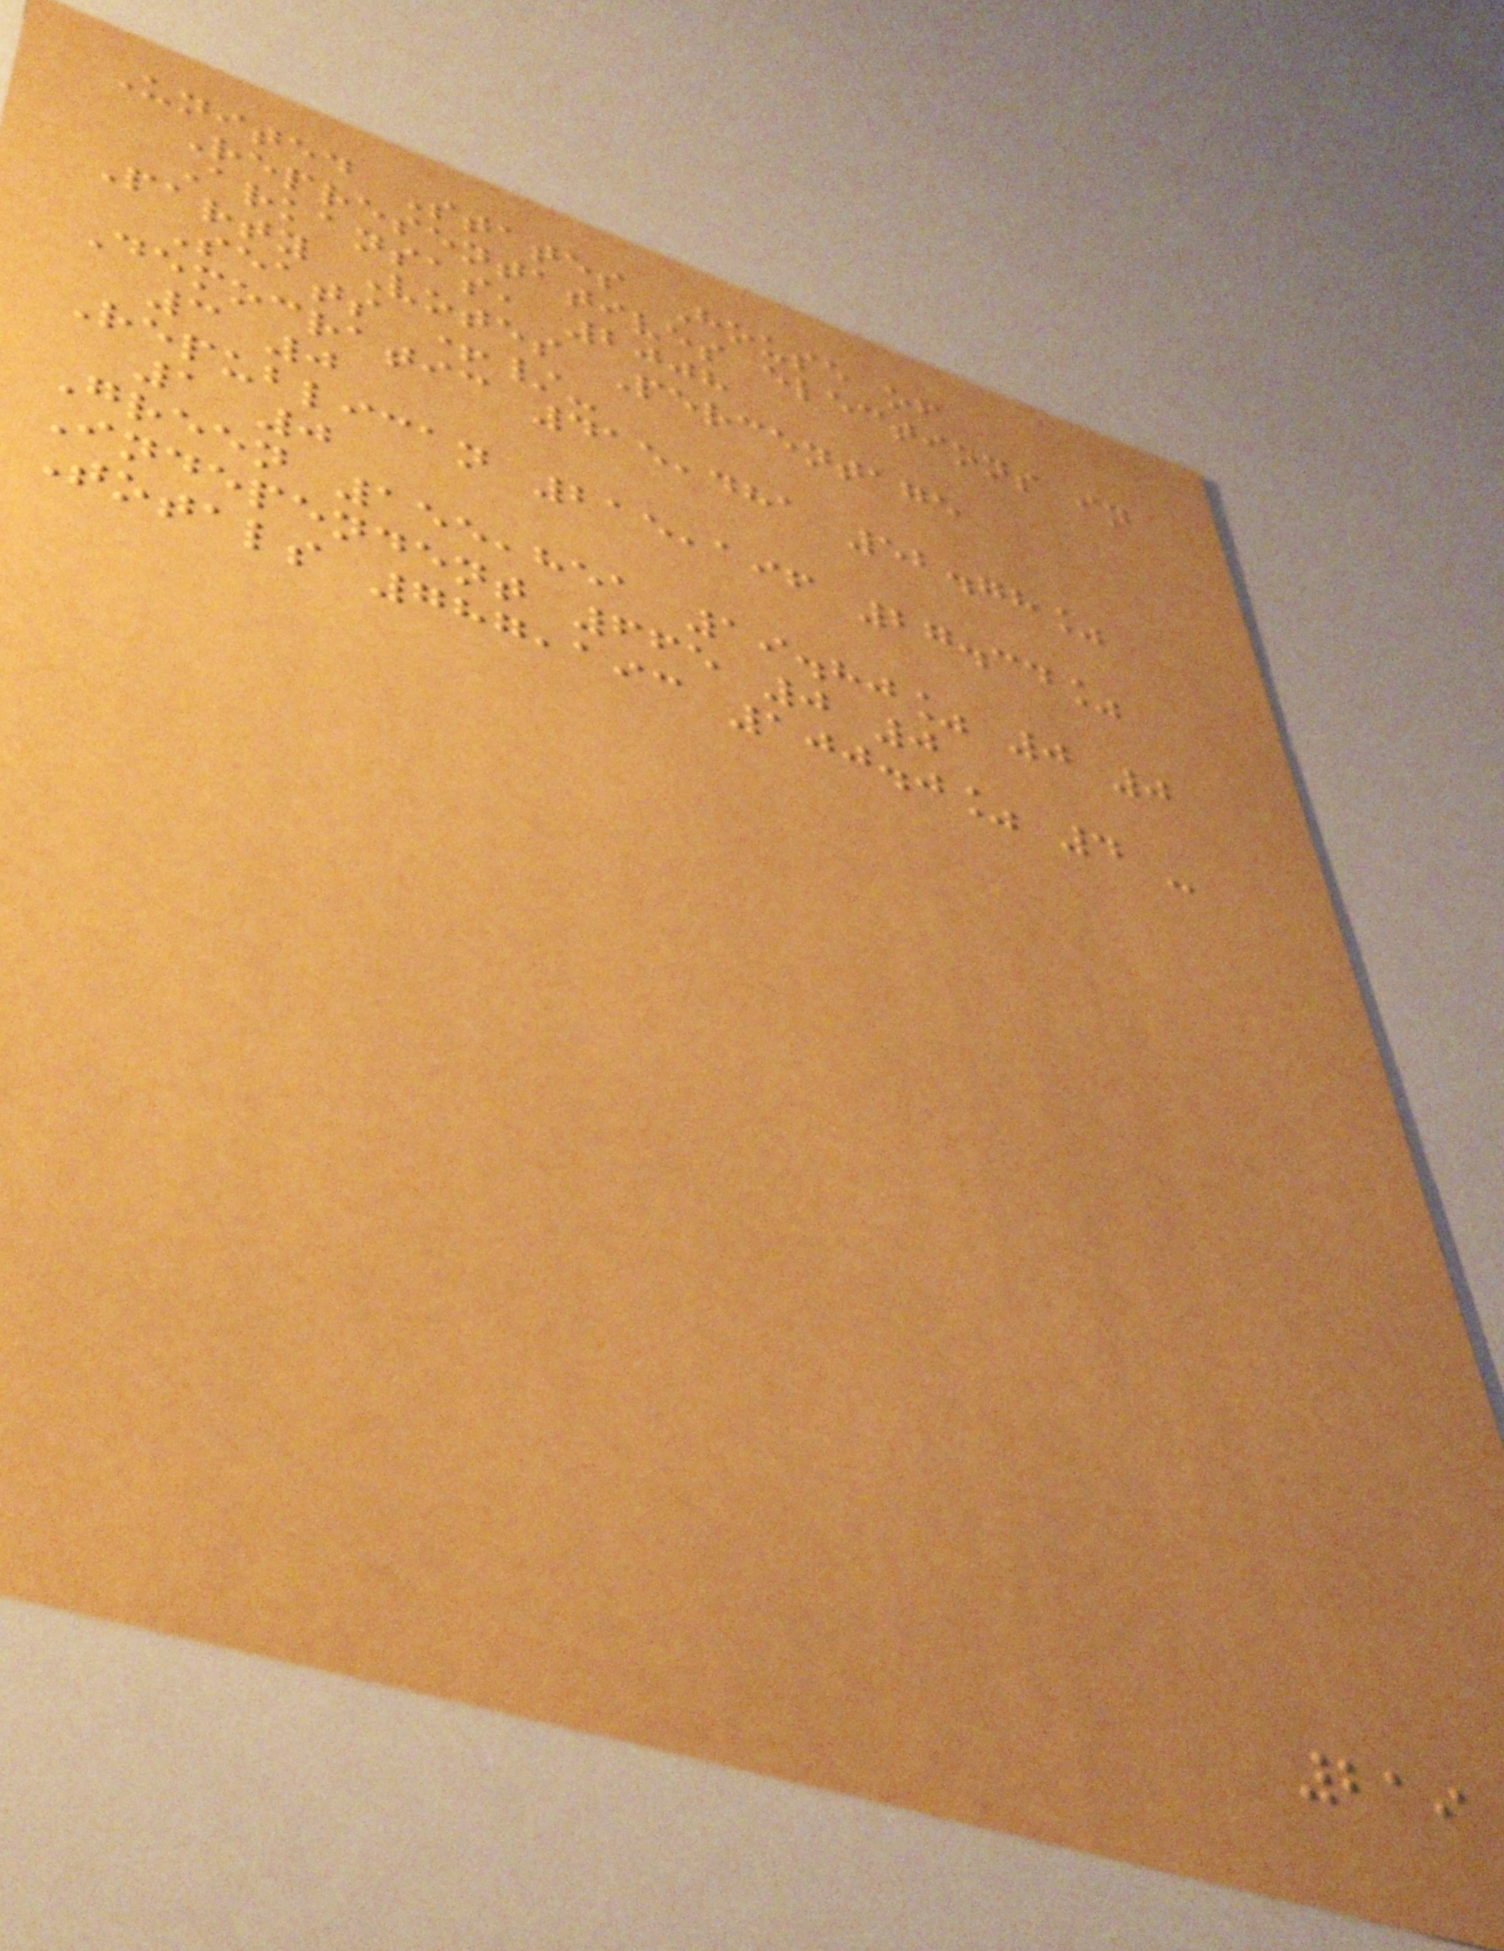United States House of
Representatives elections in
Arkansas, 2008
Party Votes Percentage
Seats +/-
Democratic 415,481 52.78%
3 0
Republican 215,196 27.34%
1 0
Green 155,851 19.80% 0 0
Independent 665 0 0
Totals 787,193 100.0% 4 -
219
